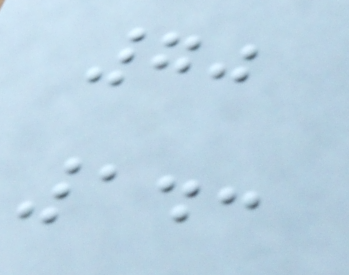70
143
